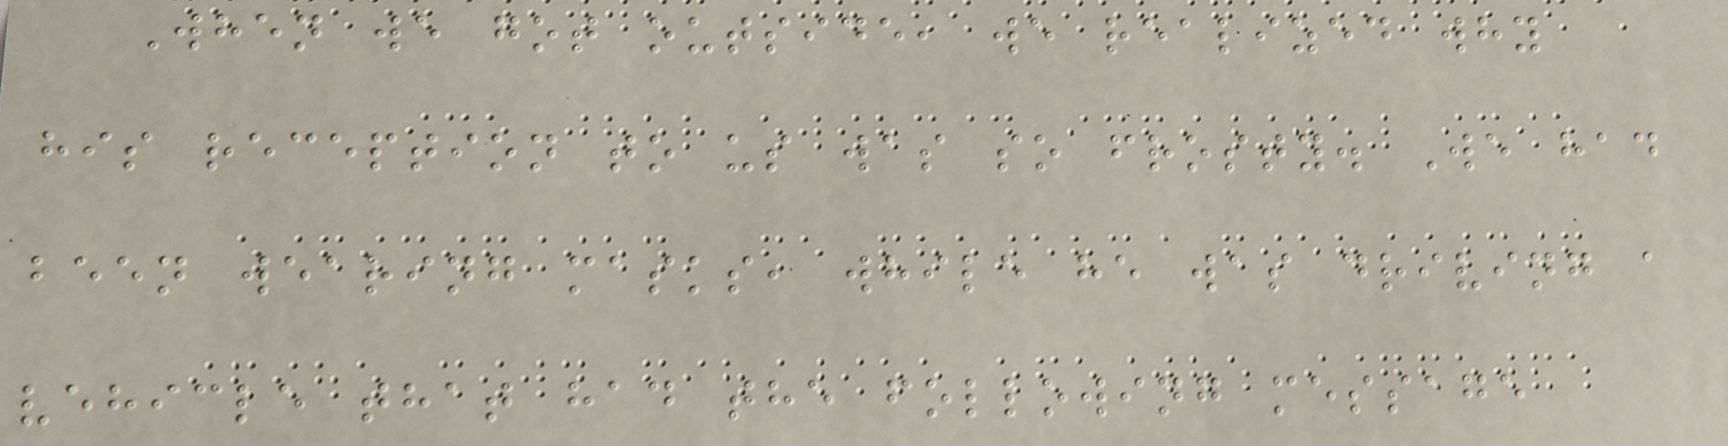When we got outside, we realized why
his reception to us was so frosty. We had
been wearing masks, while he was driving a
vehicle that had the following message
